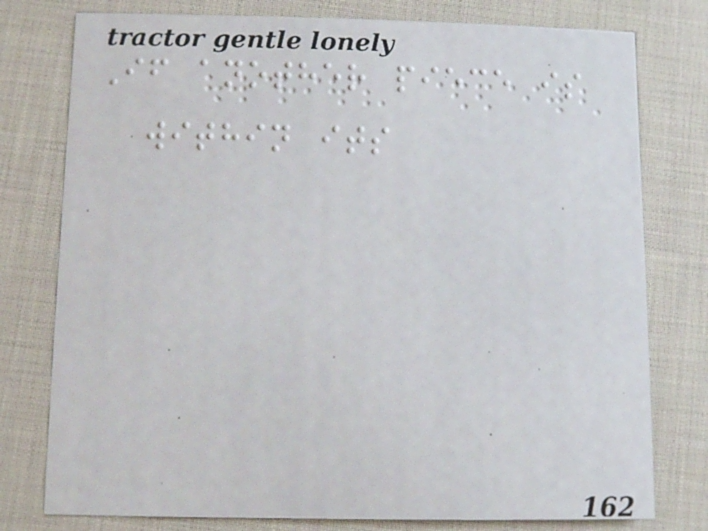If another piece is
within its
